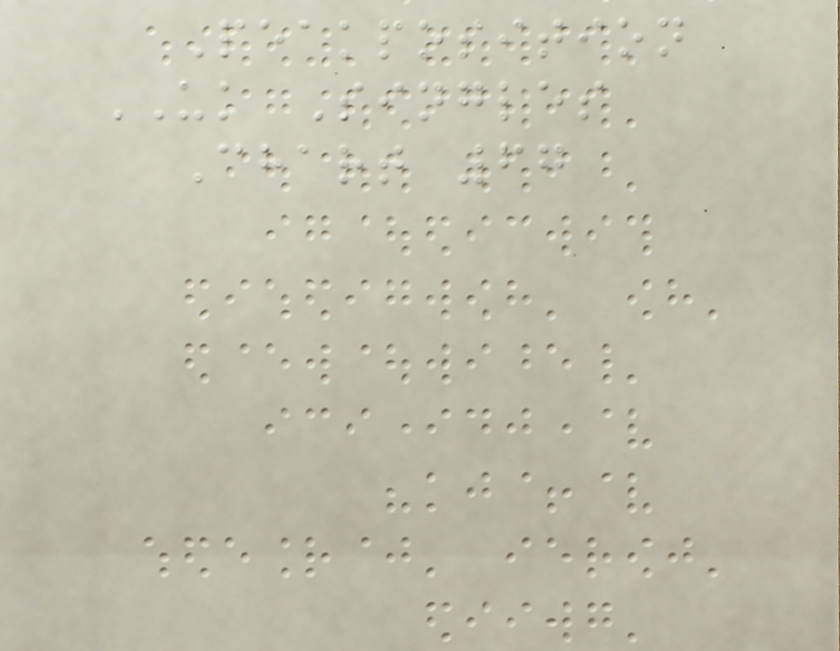Peakposition
UK Singles
Chart 67
